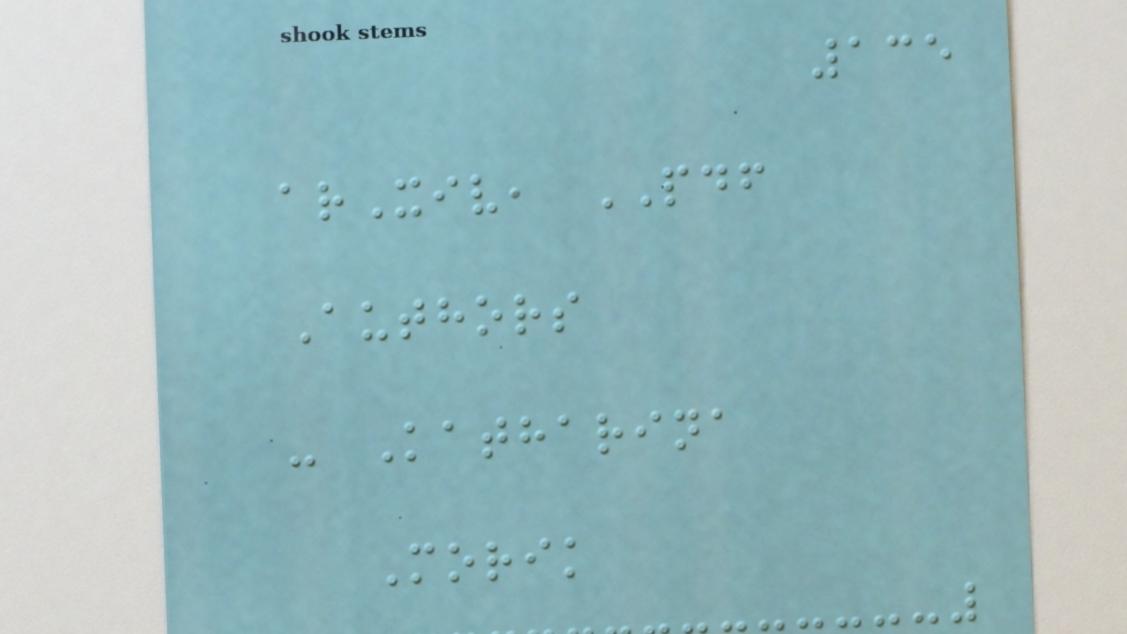135
arXiv, PDF
Authors
- Katharina
Morik
